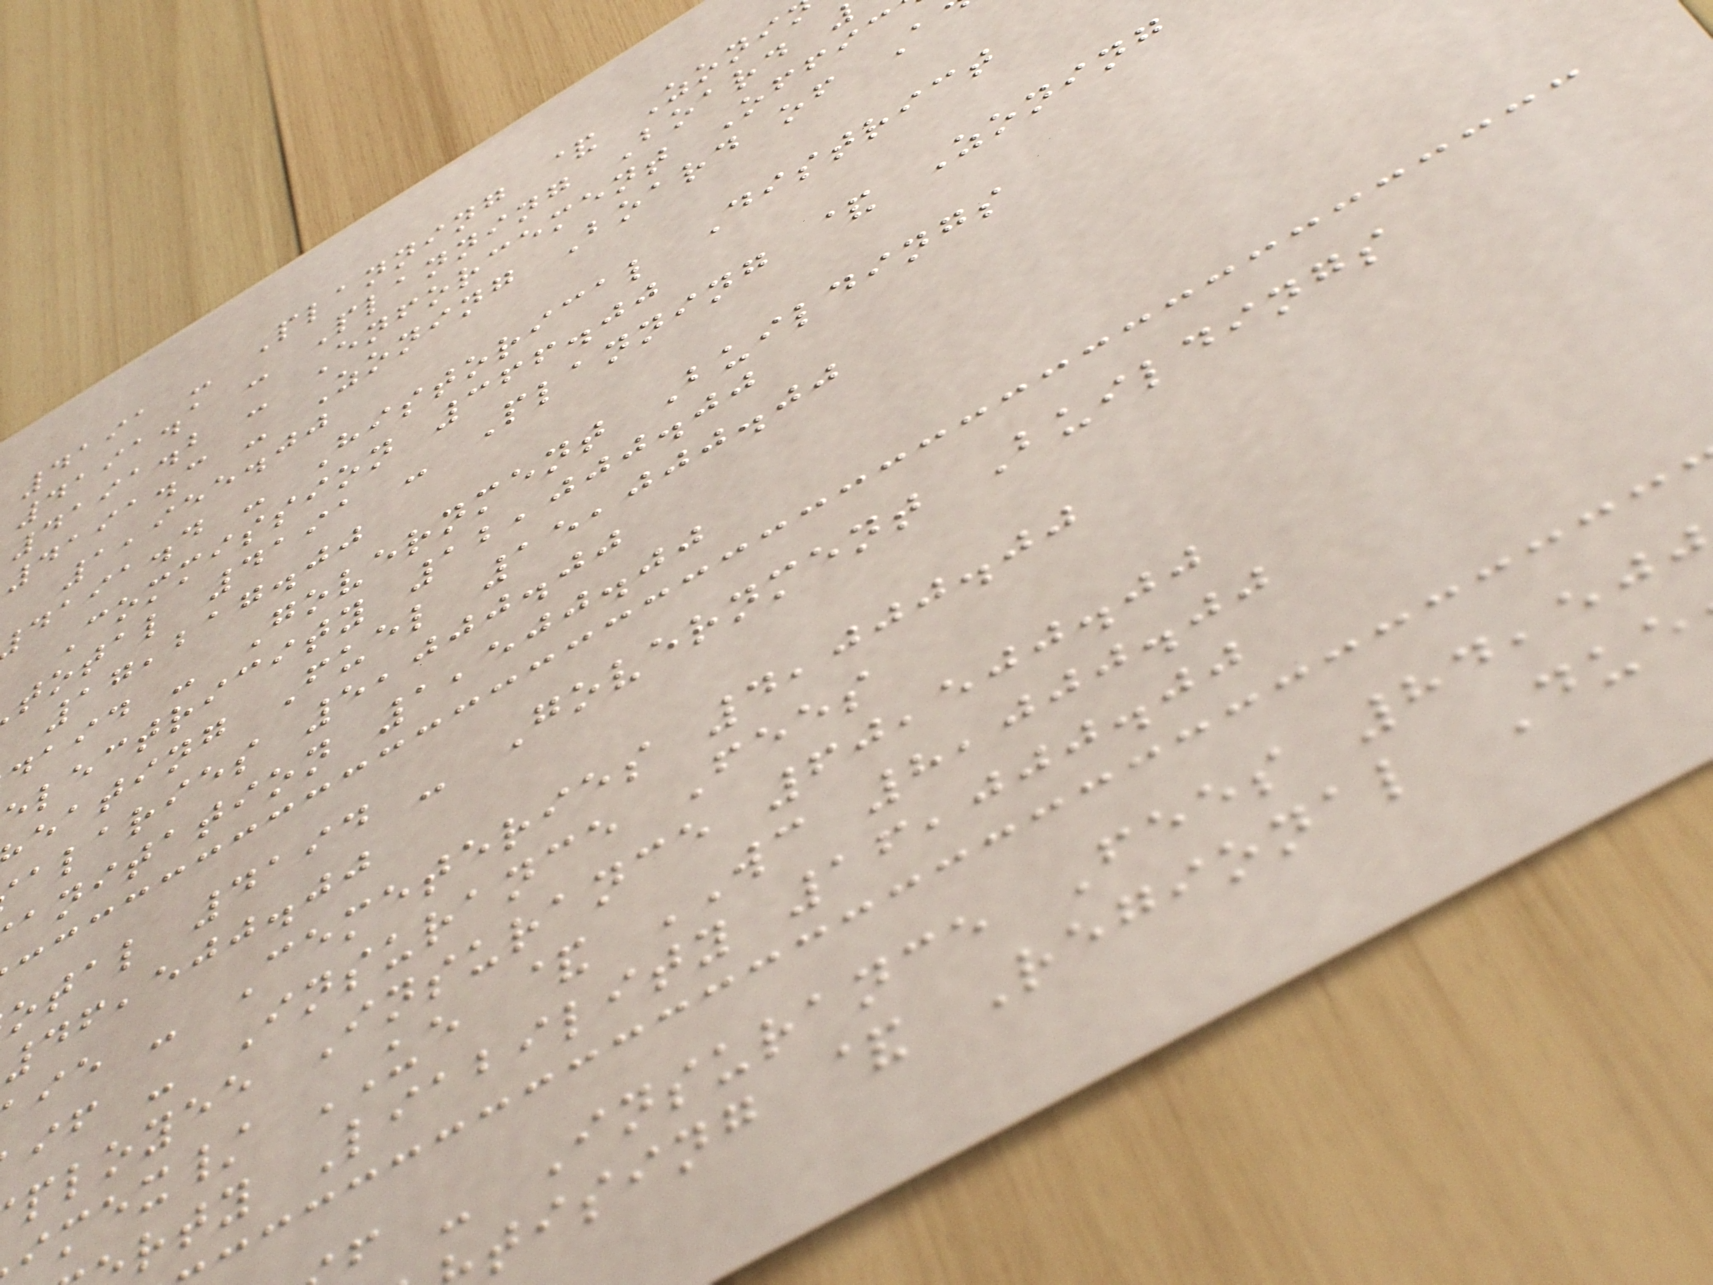4191 - Planning & Zoni
4191.1 - Planning Board
4191.2 - Enforcement Offic
4191.3 - Zoning Board of A
1,955.00
daia.d - Historical District
Commission 366.00
total 4191 - Planning & Zoning
17,217.00
daid - Government Buildings
electricity 12,000.00
eating Fuel 15,000.00
alaries 5,000.00
anitation 1,500.00
otal 4194 - Government Buildings
46,500.00
ie - Cemeteries 4,000.00
if - Insurance Fees
ployee Insurance 60,500.00
imex/ UE & WC 8,000.00
rty Liability 16,000.00
f - Insurance Fees 84,50
tising & Regional Due
